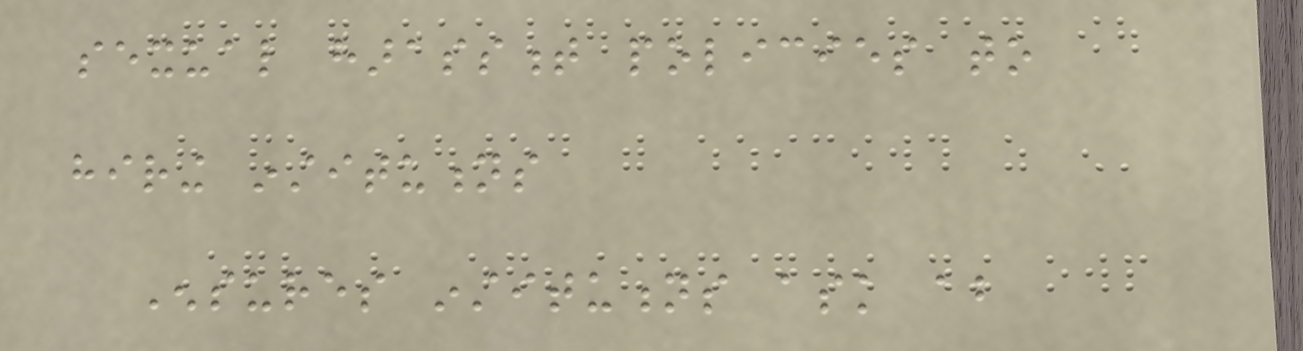sexual harassment policies to
hiring institutions
Ensures institutions ask about
